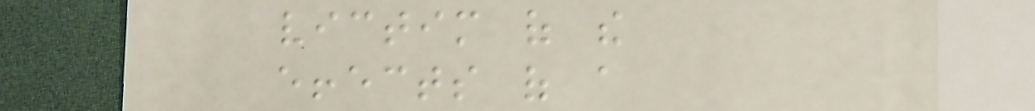victim of the
effects of a
